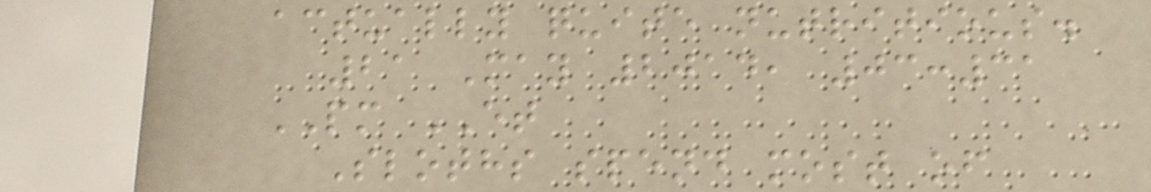actually quite nutritious.
21 May 2014, 03:31
PM ET
Sloths spend most of
